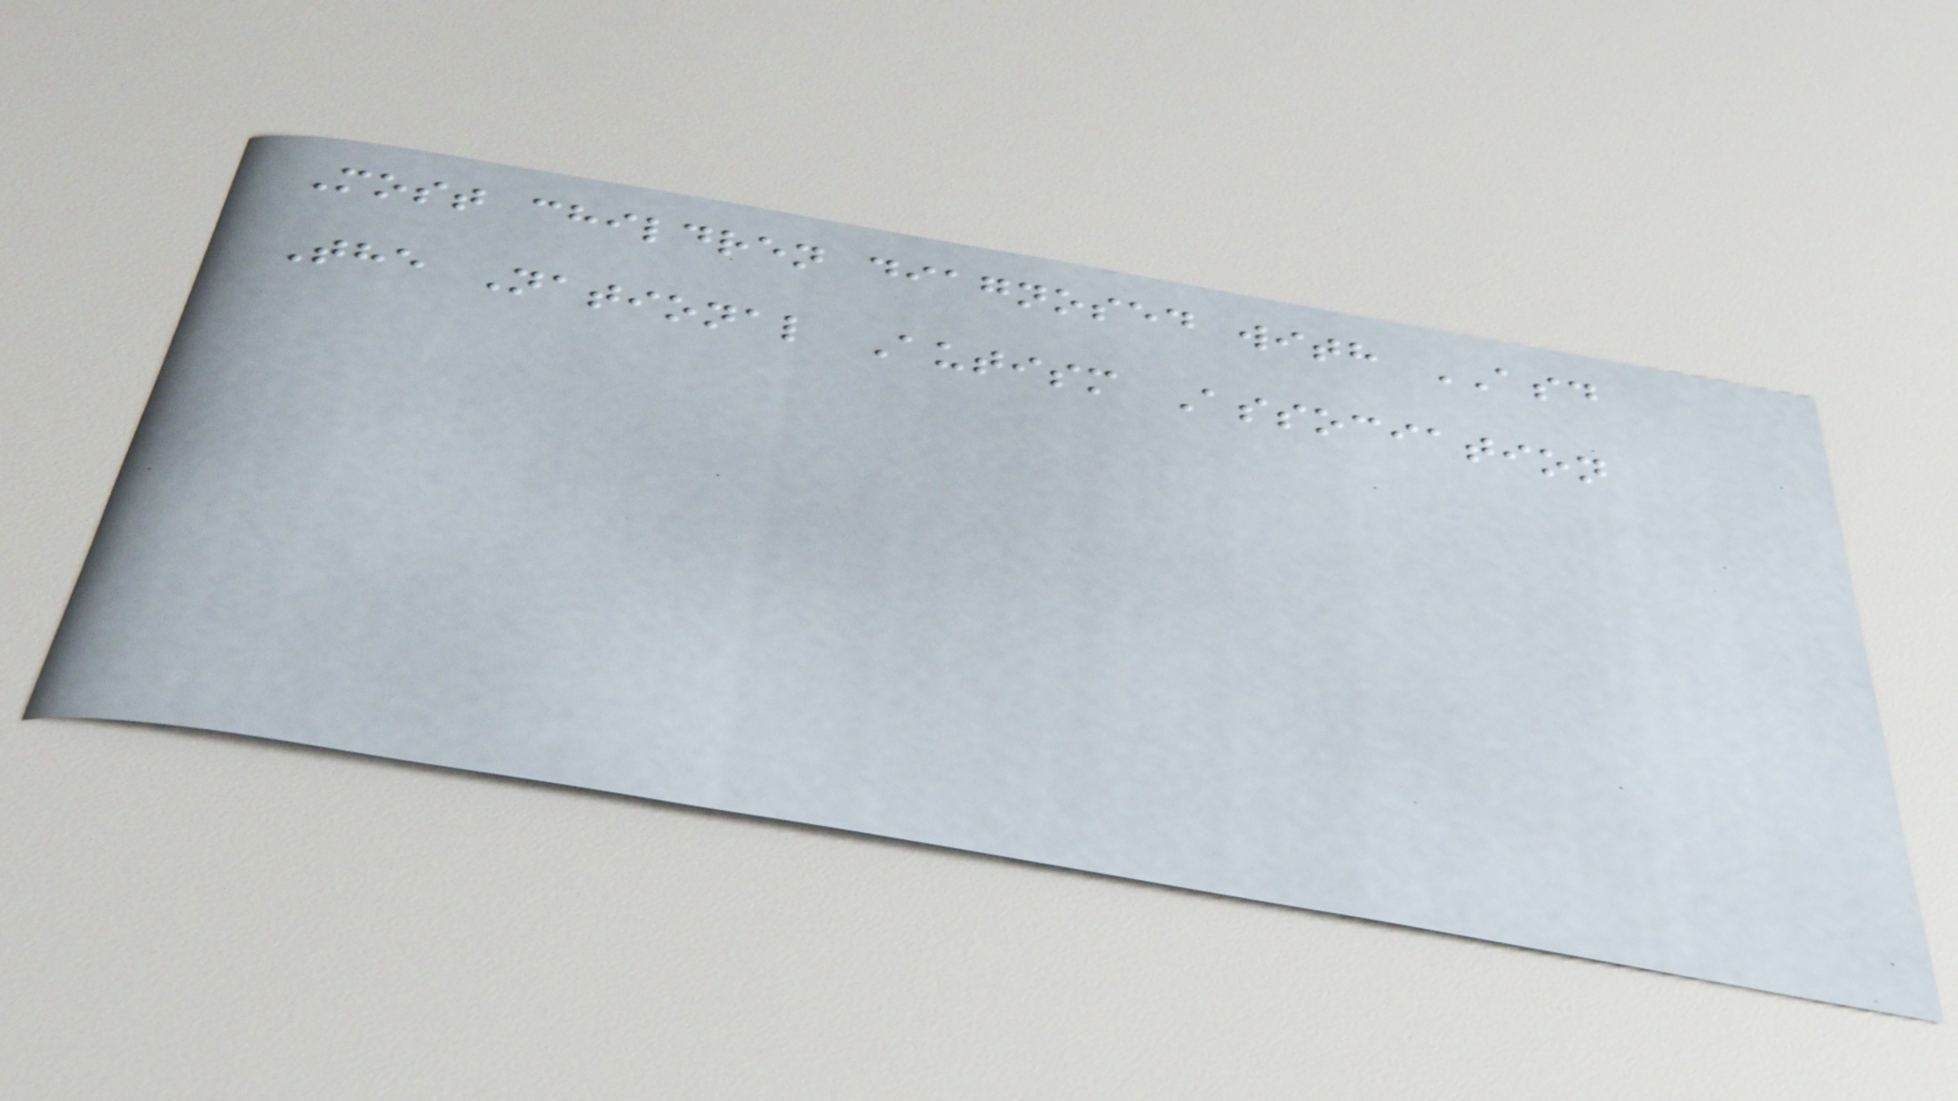Most children diagnosed with ASD
The National Autism Association
